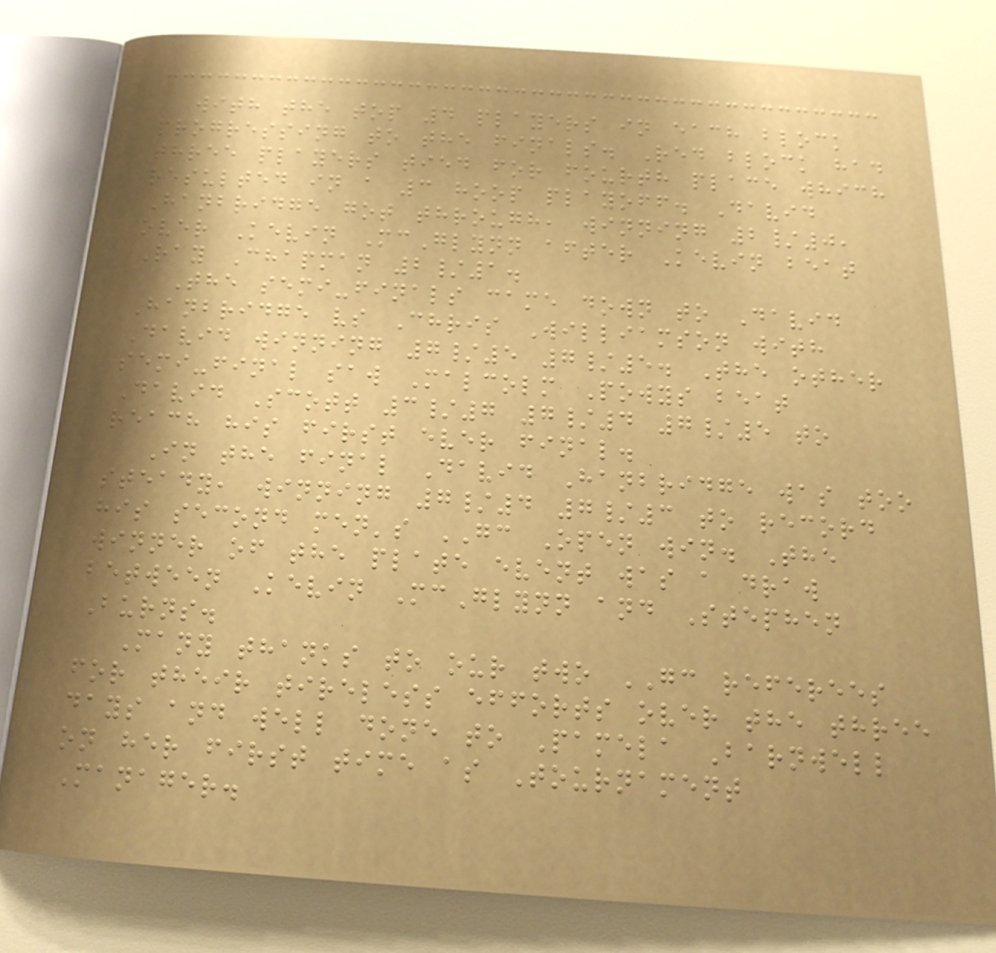with the top 4 players in each block
progressing to the finals. Red block had
three players tied for fourth place which
resulted in a 3 hoop playoff. David
Hanbridge got through, winning 2/0,
over Kevin McGlynn after Kevin beat
Ray Chapman 2/1.
The semi-finals came down to David
Hanbridge vs Chris Williamson with
David winning 7/5 7/5. The other
semi-final saw Malcolm Powys beat
David Scott 3/7 7/4 7/5 to
reach his first ever final.
In the final David Hanbridge was too
steady, winning 7/4 7/3 to record
his second men's GC Open win. The
winner of the plate event was a draw
between Kevin McGlynn and Stephen
Burns.
Many thanks to our two GC referees
for their tireless efforts over the three
days and well done to Pamela Barnwell
on her first time as Tournament
Manager.
